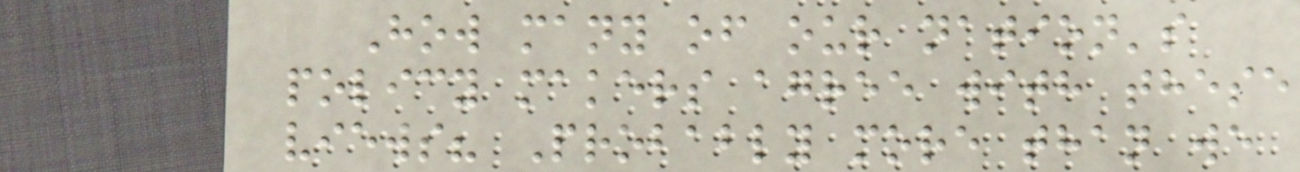How many of our nation's
policy makers agree with these
views? Probably more than we
